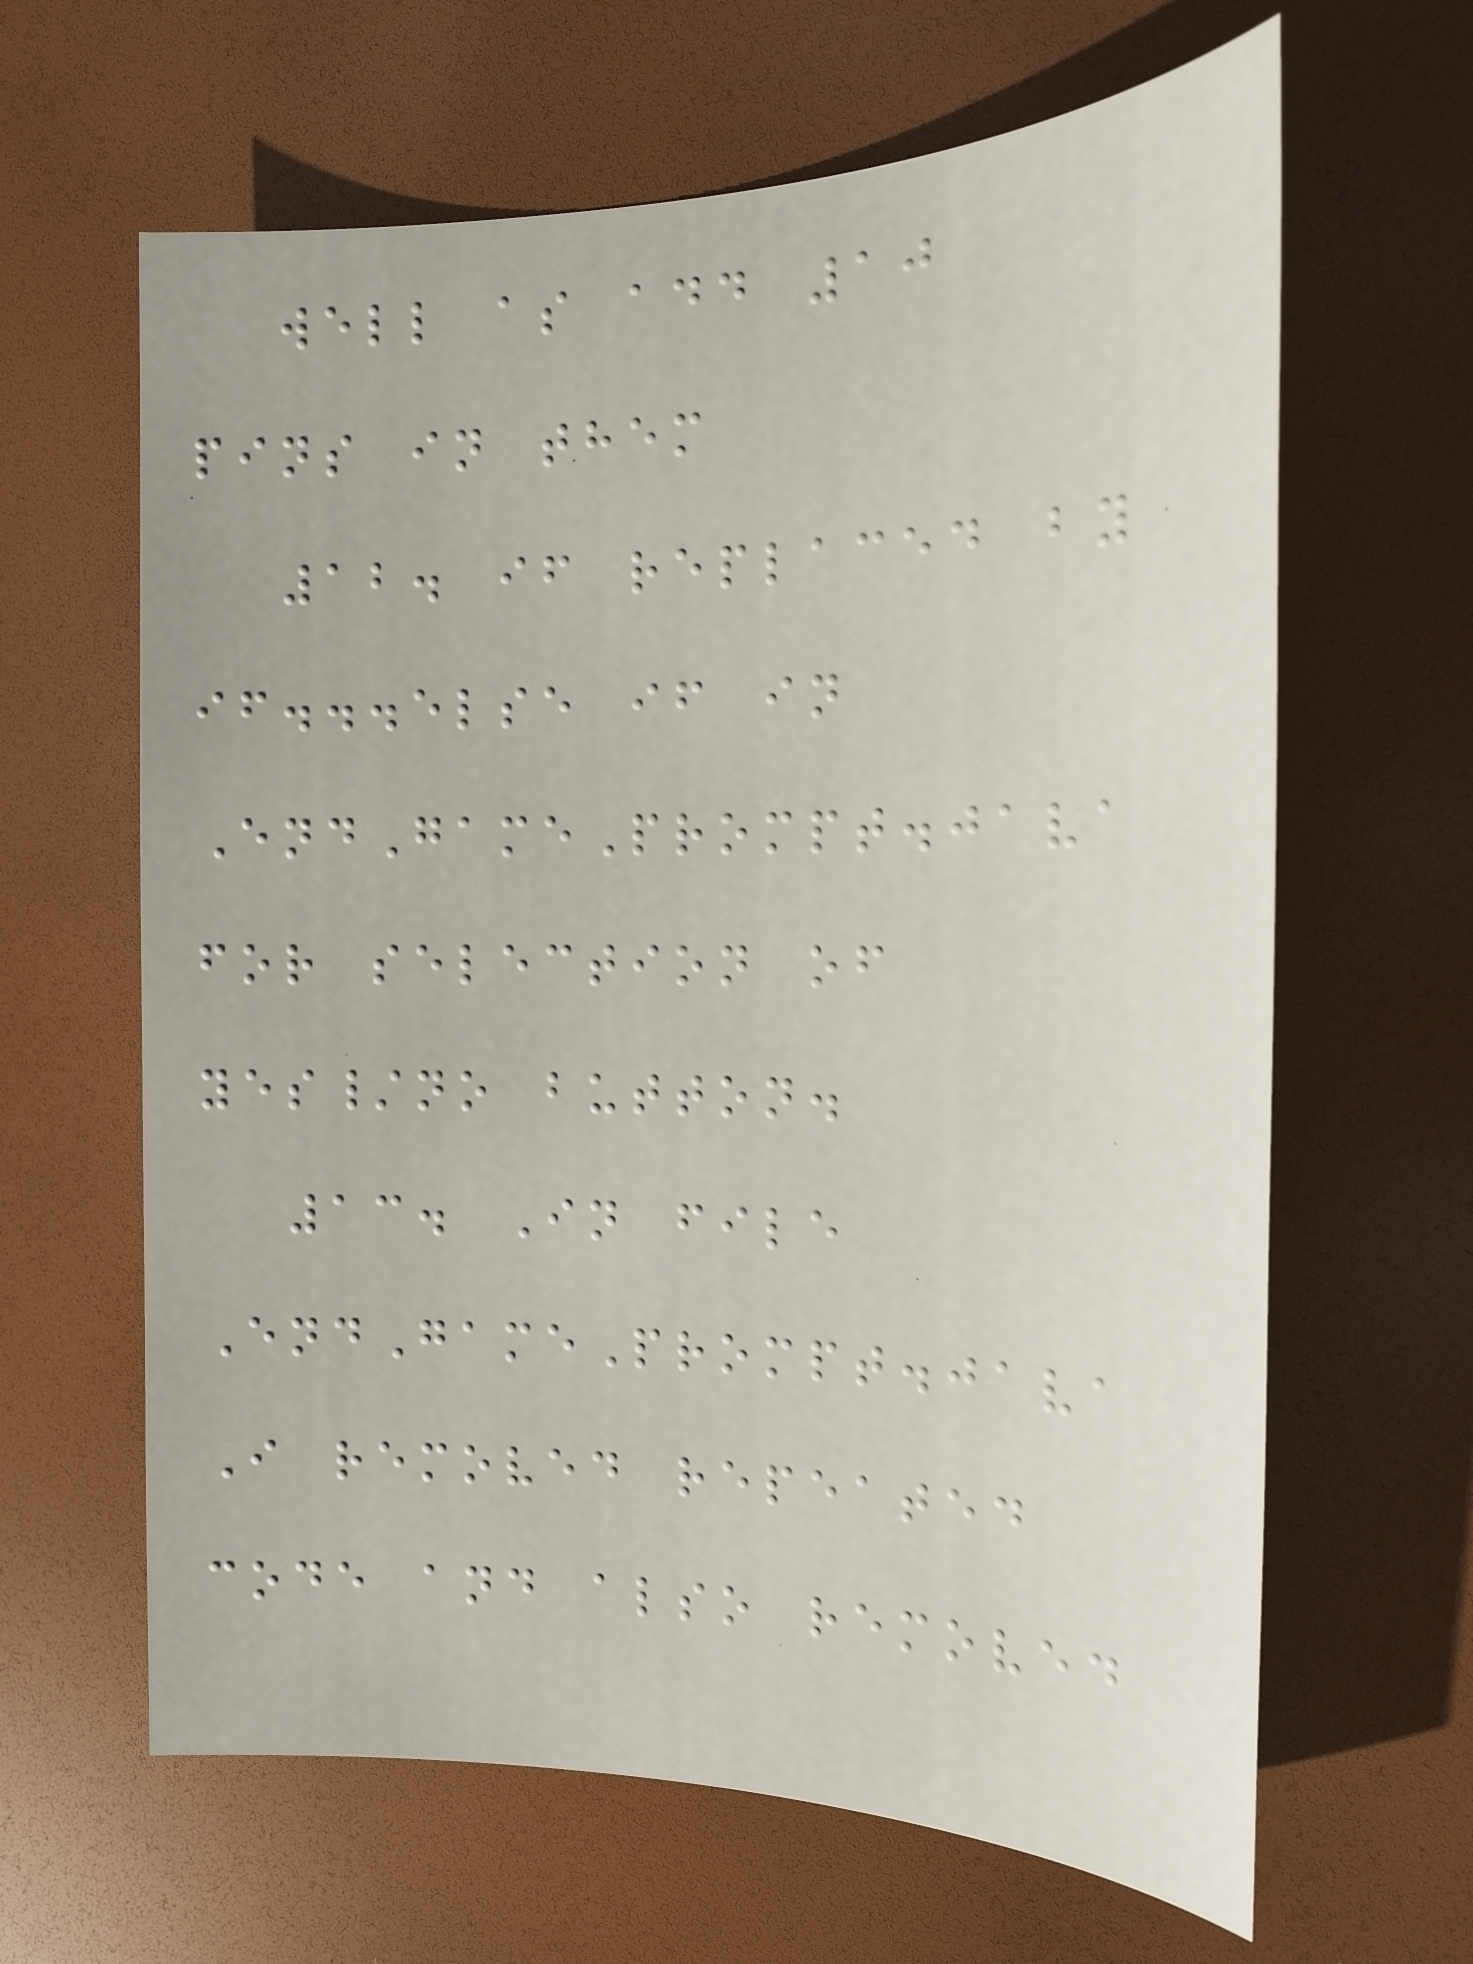well as add 10
pins in them
12. if replaced by
if...else if in
EndGamePrompt.java
for selection of
yes/no button.
13. In file
EndGamePrompt.java
I removed repeated
code and also removed
